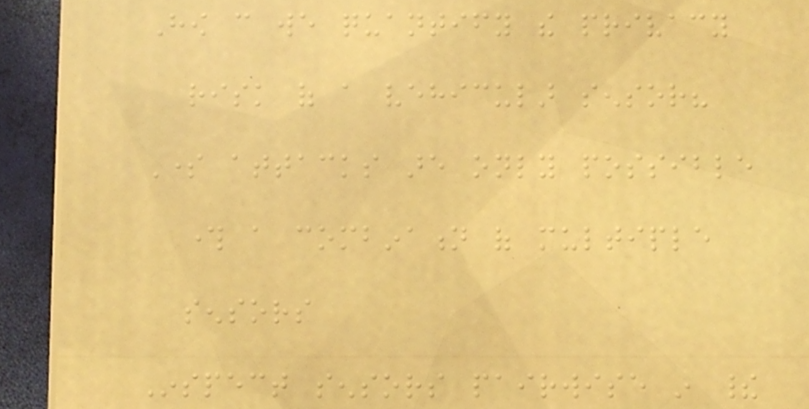How can we quantify the privacy
risk of a vehicular sensor?
Some attacks are only possible
through a combination of multiple
sensors
Inspect sensors pairwise in their
